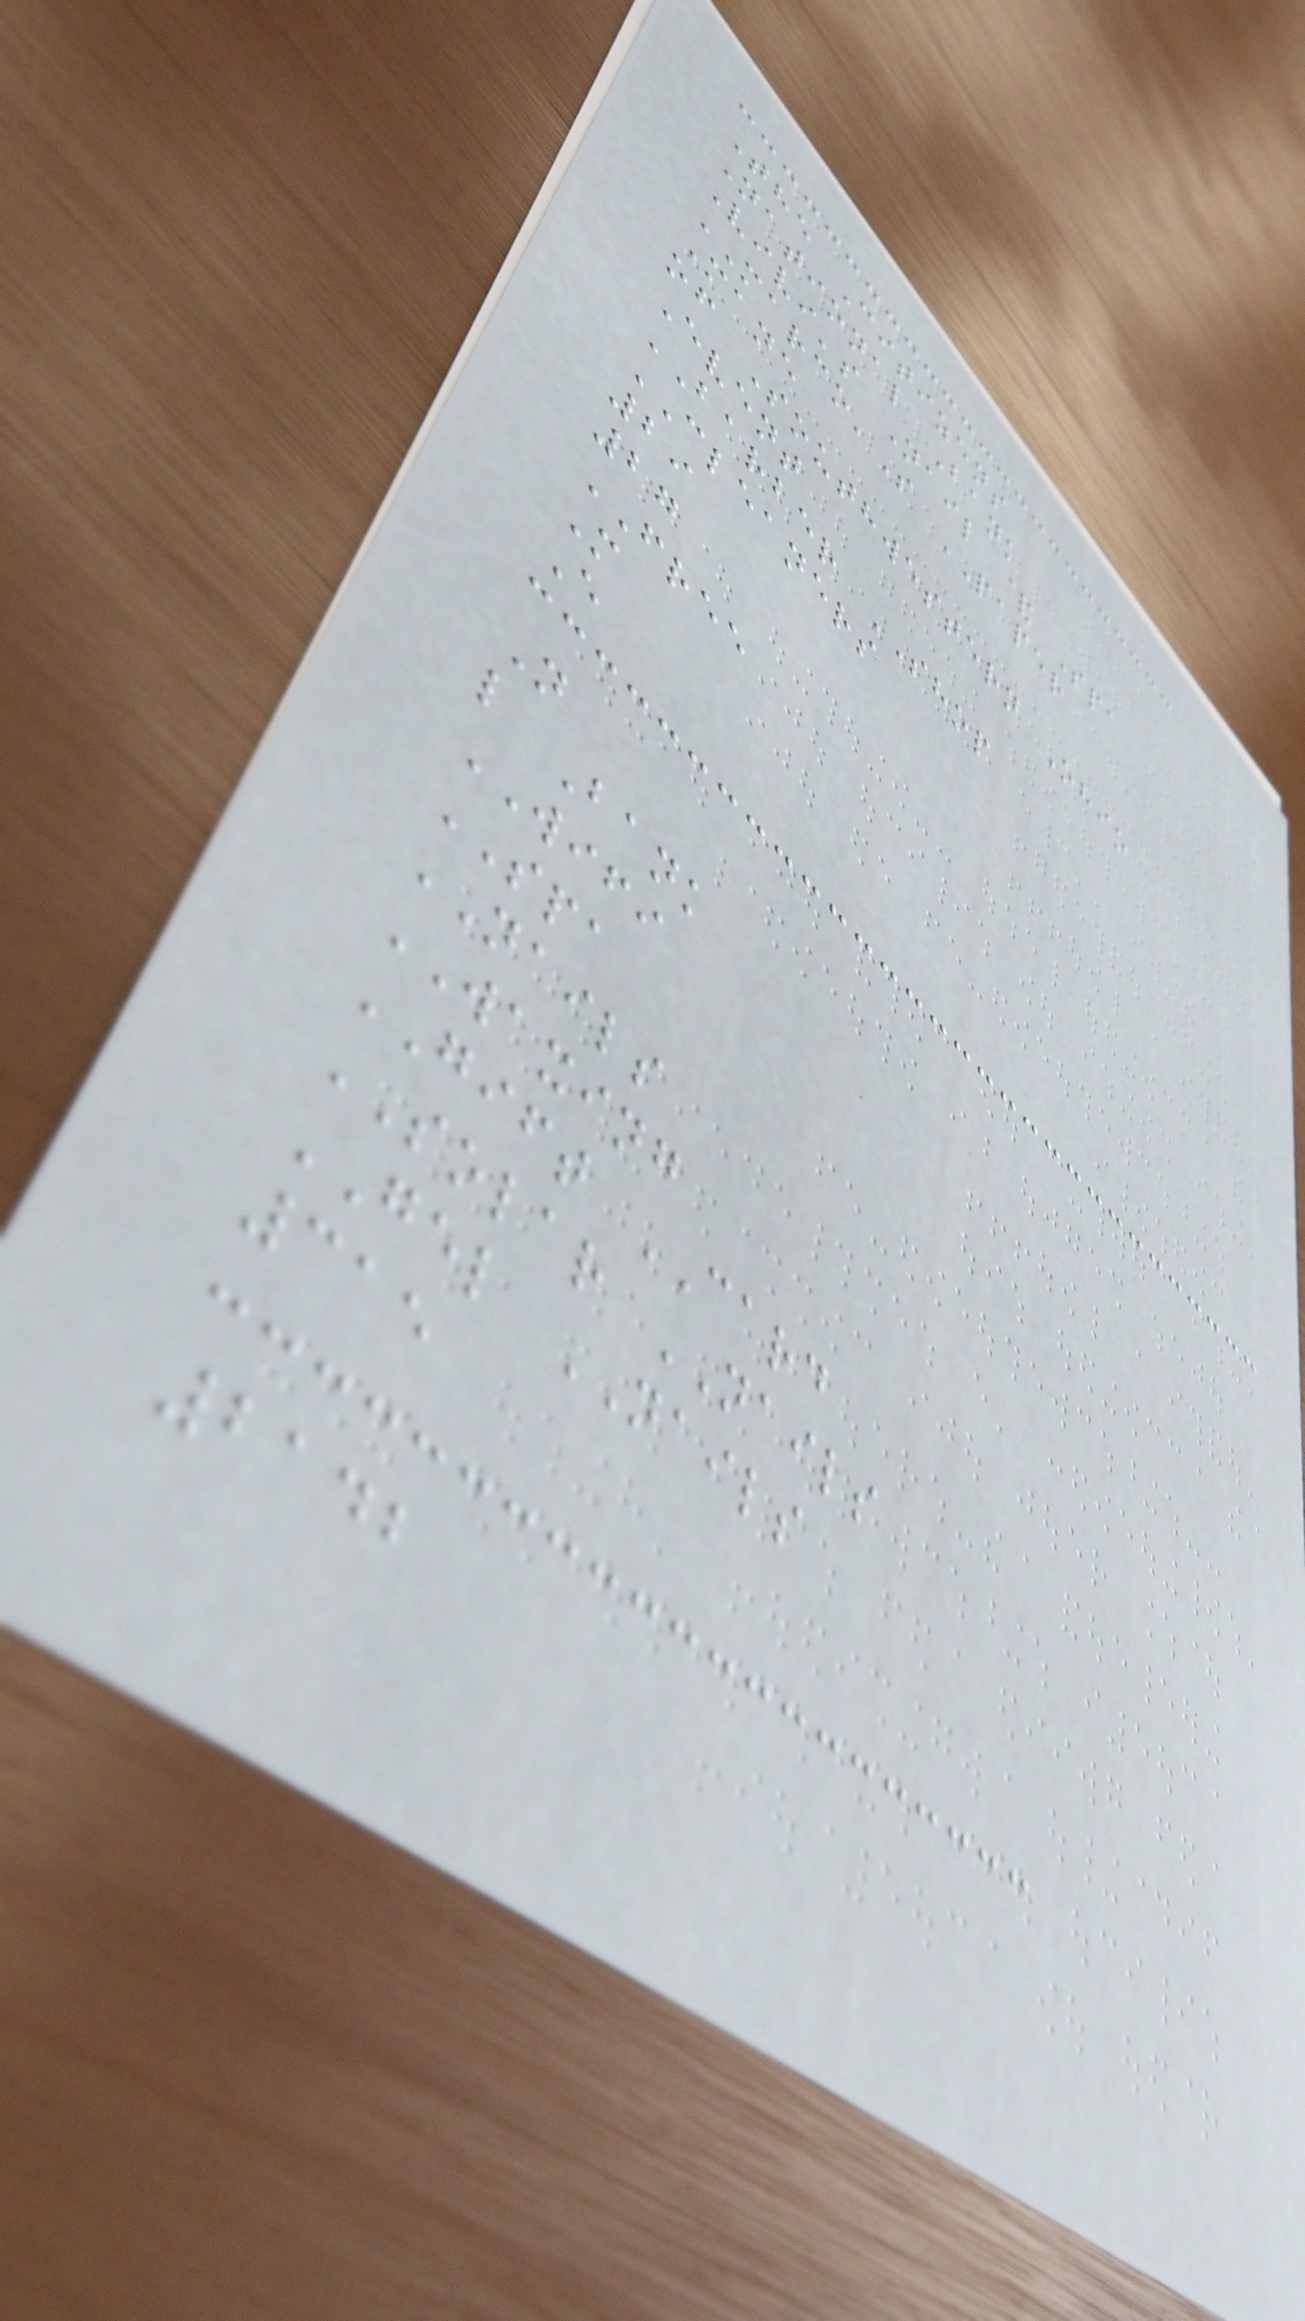The Citizens
National Bank
Vivi's Nail & Spa
MARCO'S PAPER
Mane
of Southwestern Ohio
Event
BARBER SHOP
CLEANERS
29
27
FREE
M
E
N
l Bank
WIFI
SPA
NAILS
WAXING
GIFT CARD
SOLAR NAILS
GEL NAILS
315
2142
